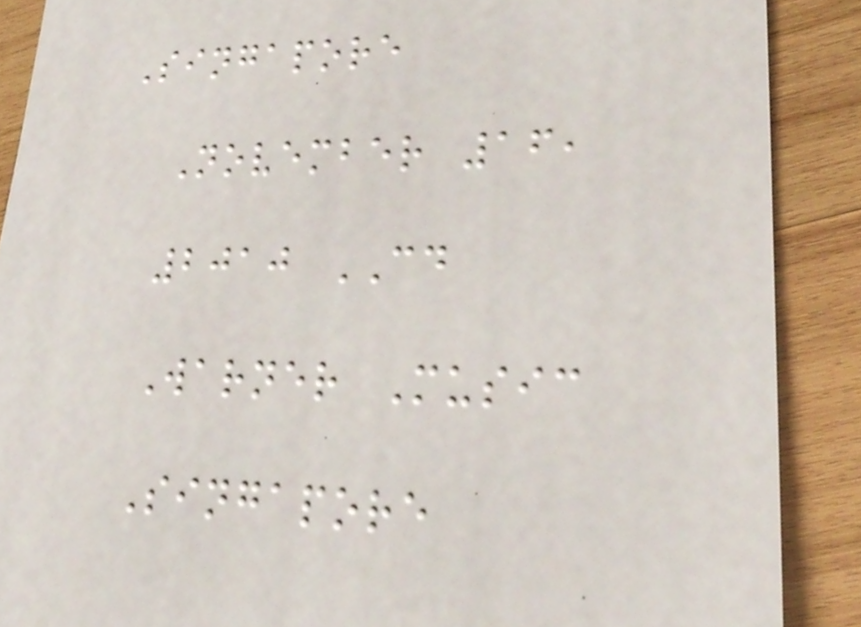Singapore
November 16,
2010 CD
Warner Music
Singapore
